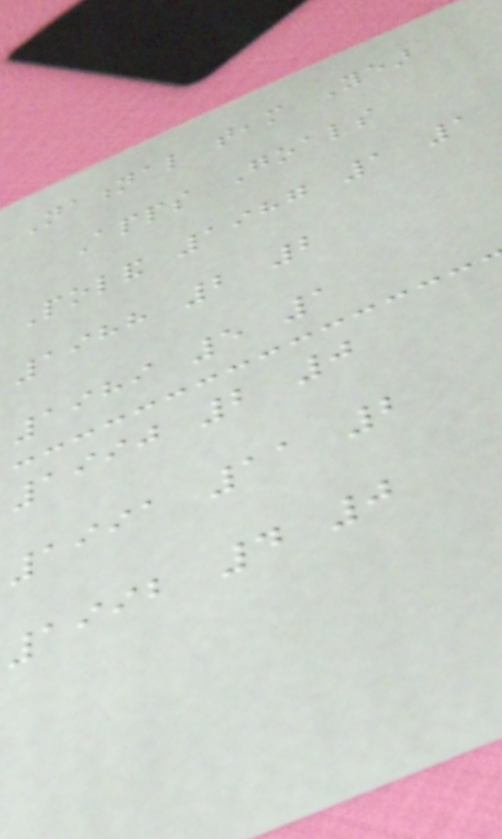National team Year
Apps Goals
Poland 1987 1 1
1988 2 2
1989 5 1
1990 2 0
1991 11 2
1992 4 0
